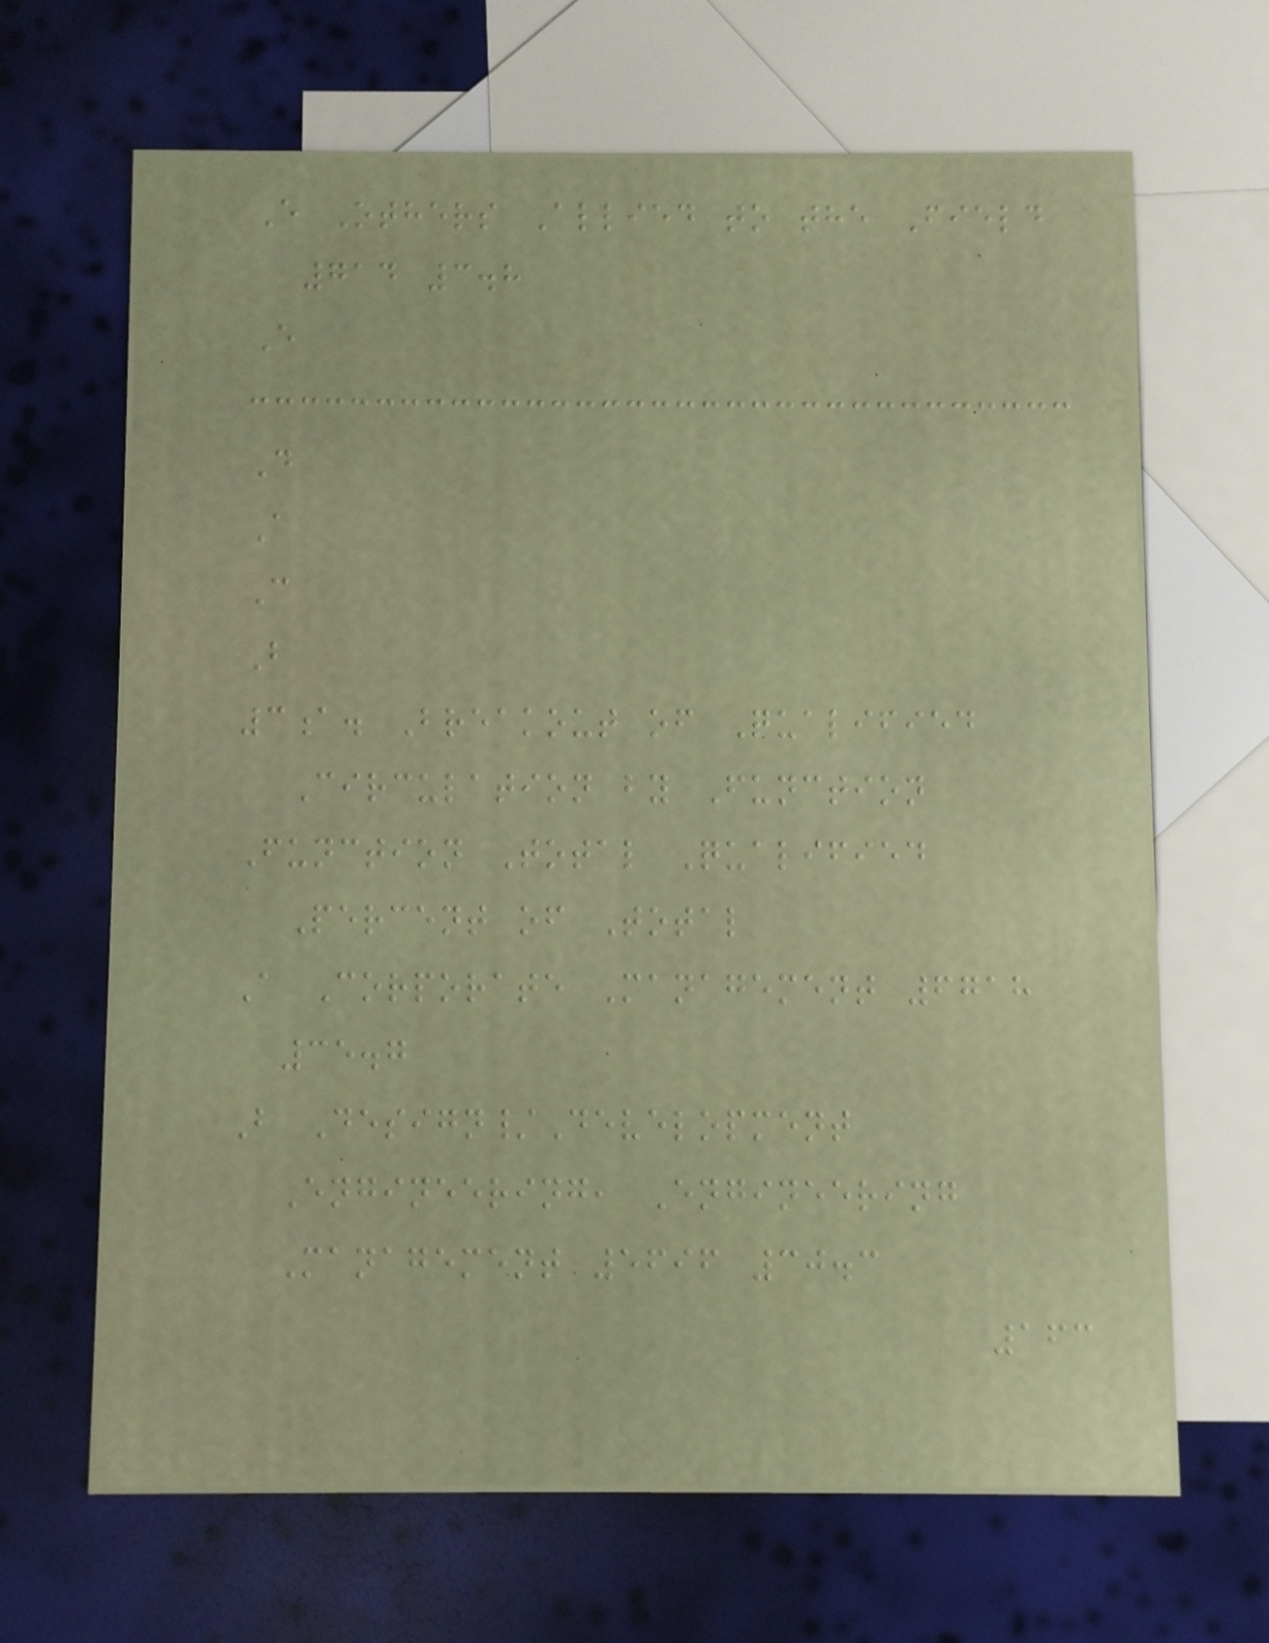E Others Allied to the Field
714 3.8
E
D
A
C
B
3a. Breakout of Qualified
Circulation by Function
Function Total Qualified
Percent of Total
A Corporate Management 6718
35.7
B Design/Development
Engineering, Engineering
Management 5696 30.3
163
